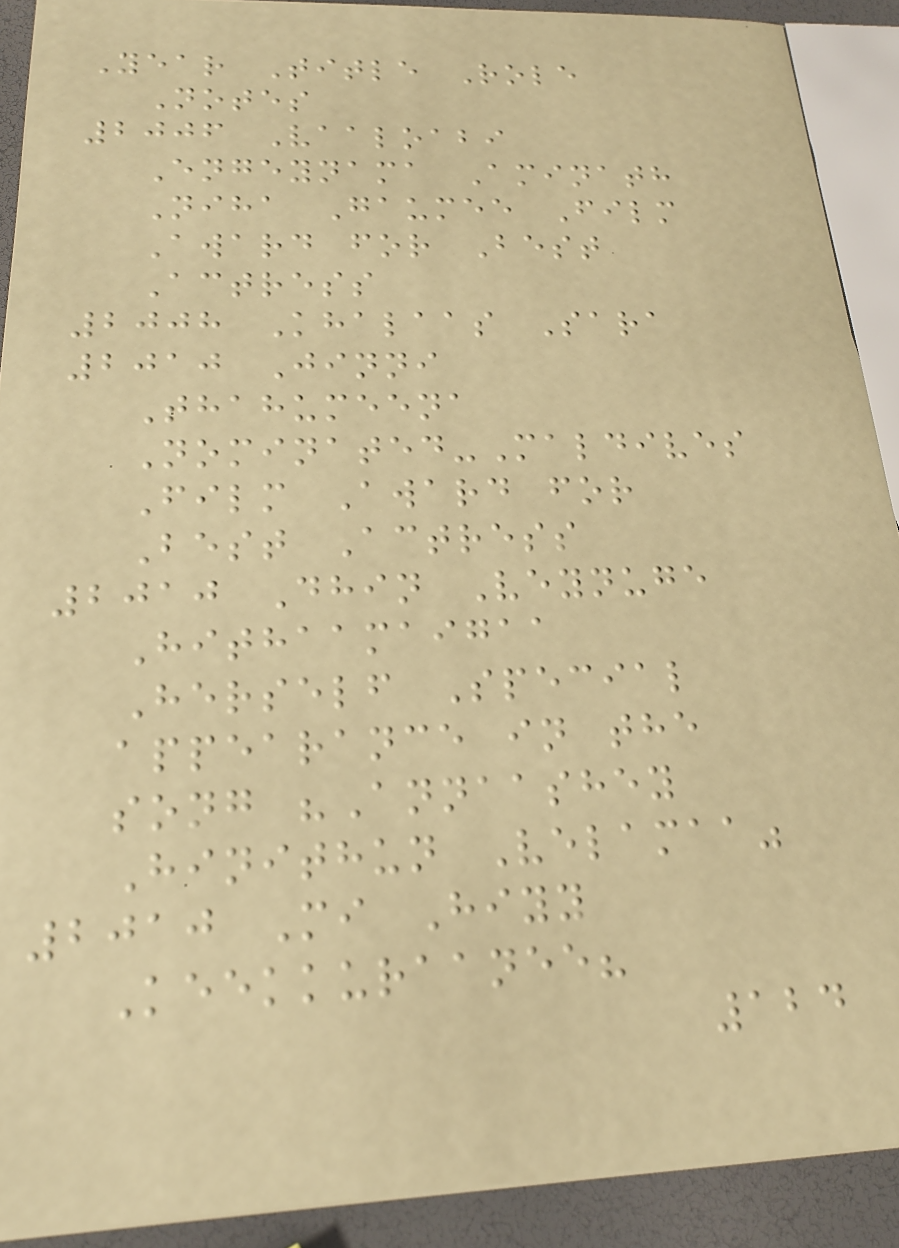Year Title Role
Notes
2006 Vaaloabi
Engeynama Aminath
Niha Gaumee Film
Award for Best
Actress
2008 Khalaas Sara
2010 Jinni
Thahumeena
Nominated-Maldives
Film Award for
Best Actress
2010 Dhin Veynuge
Hithaamaigaa
Herself Special
appearance in the
song "Annaashey
Hinithun Velamaa"
2010 Mi Hiyy
Keekkuraanee?
124
